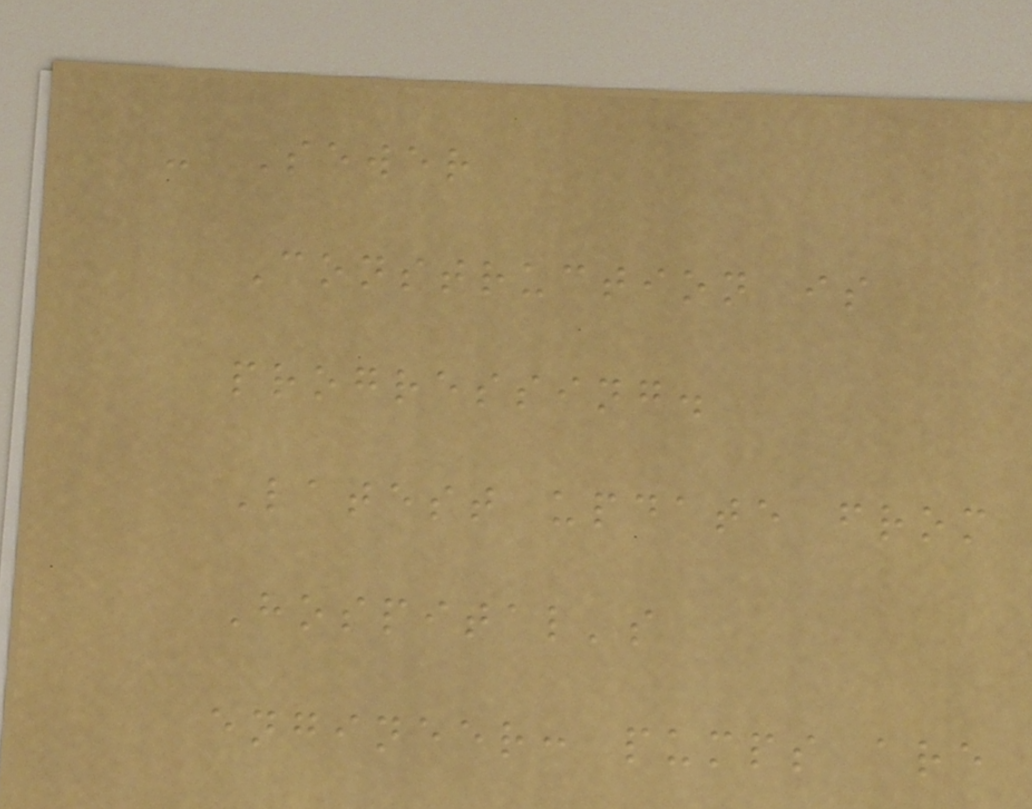- Sewer
Construction is
progressing.
Latest update from
Hospital's
engineer: pumps are
